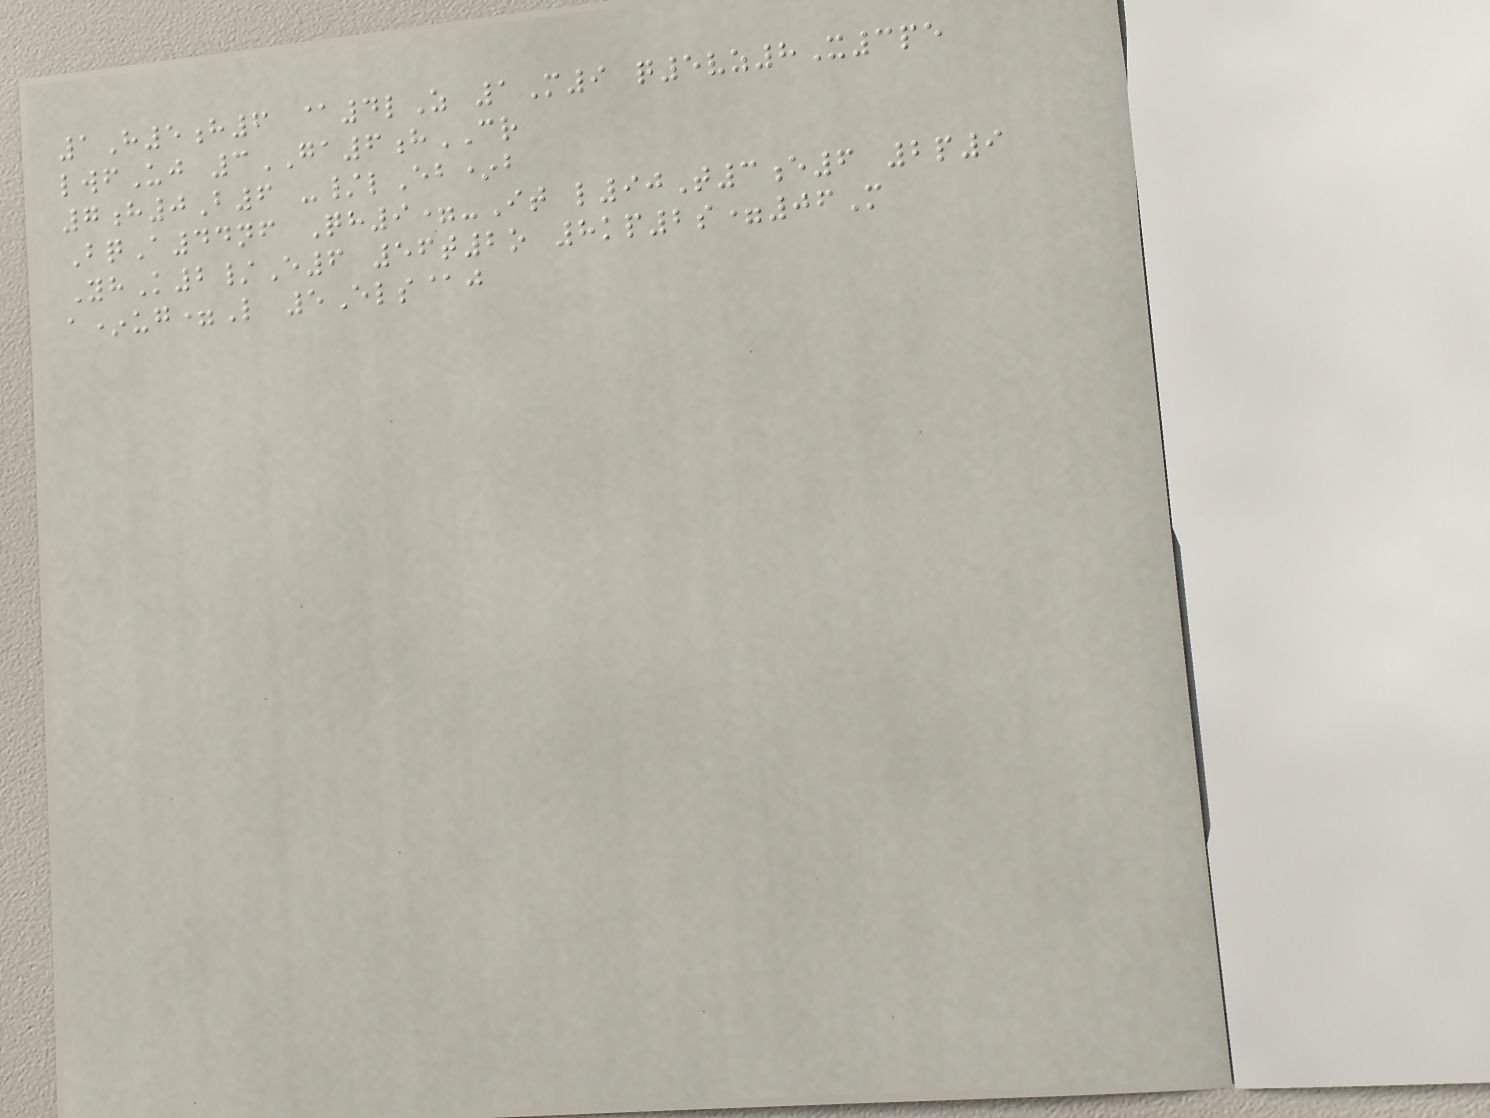1H5h6 @4lZ 1M9 q5vz8X3pe
lwfUj 3GA6hCR
7h0B6 -/lEb*b
BqA44nf Qh9=-It l90T3e6 2p9
YhK2/E6 56t2o 8kp2s=06M
a*ug=L 5Els@j
